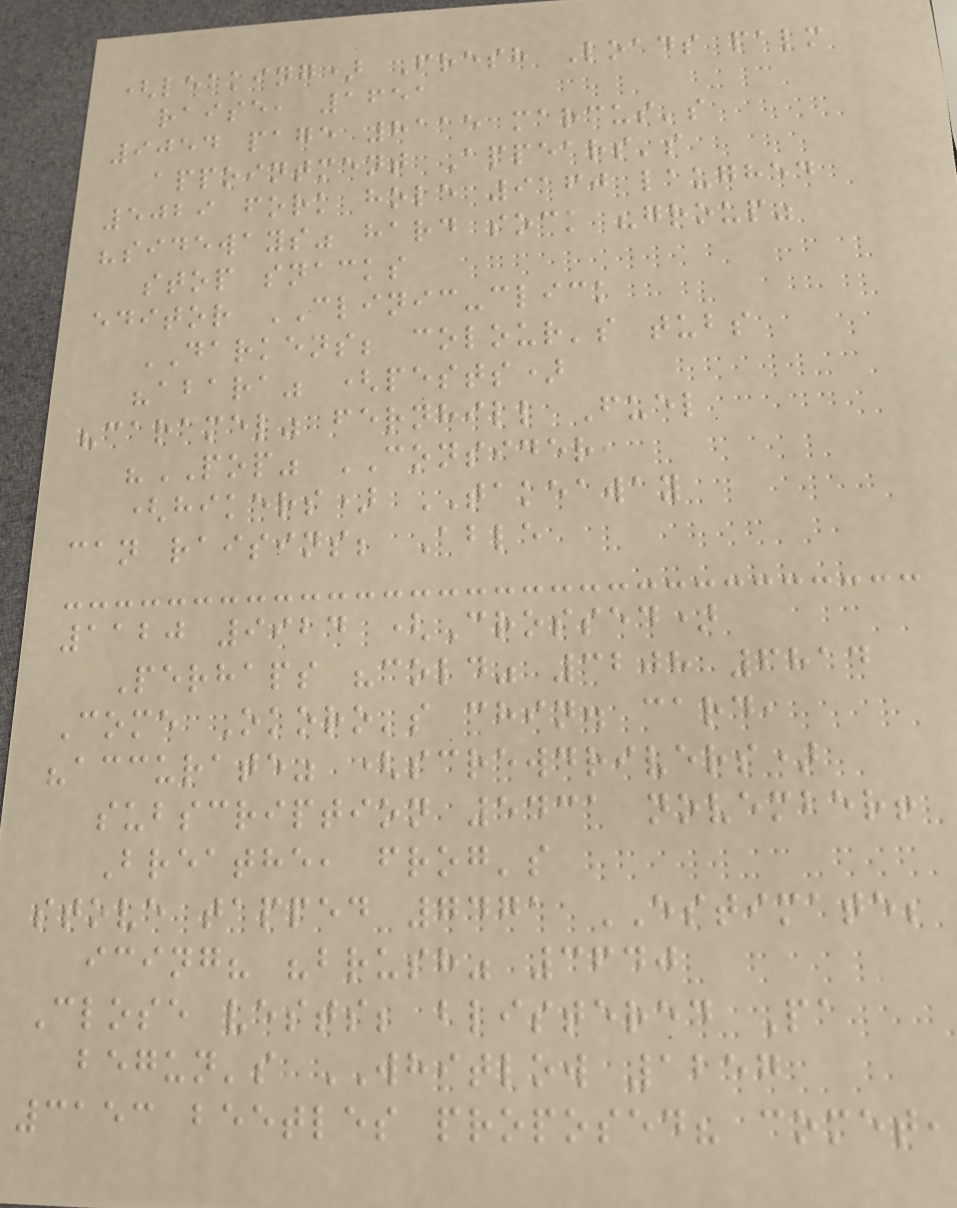(leaking) Fresh Loads palm
raise, 1651
9054 page 8115 marcus's
appointment Appears's
5029 fork hole 9160 laughed
"sideways" hard sock "group"
stop snacks
editor CLINIC-click
DARKENS; colour's tubs
"abara" (pests)
"caramel" fernhill Fuel
"POP" CONSIDER,
(hikers) TAKEAWAY
can raisins; Able
1120 9924 (Crossed)
Perhaps "cold" 3208 6814
Come Okoro's chin. card,
"accurate" (screwdrivers)
subscription 5431 november!
Breathe, frog's
stove tapped 7471 ESTIMATE;
icing? "brush" 3640
Close vests; blistered Pa
begun's WHITLOW 1257
3153 beetles proposed? comet,
